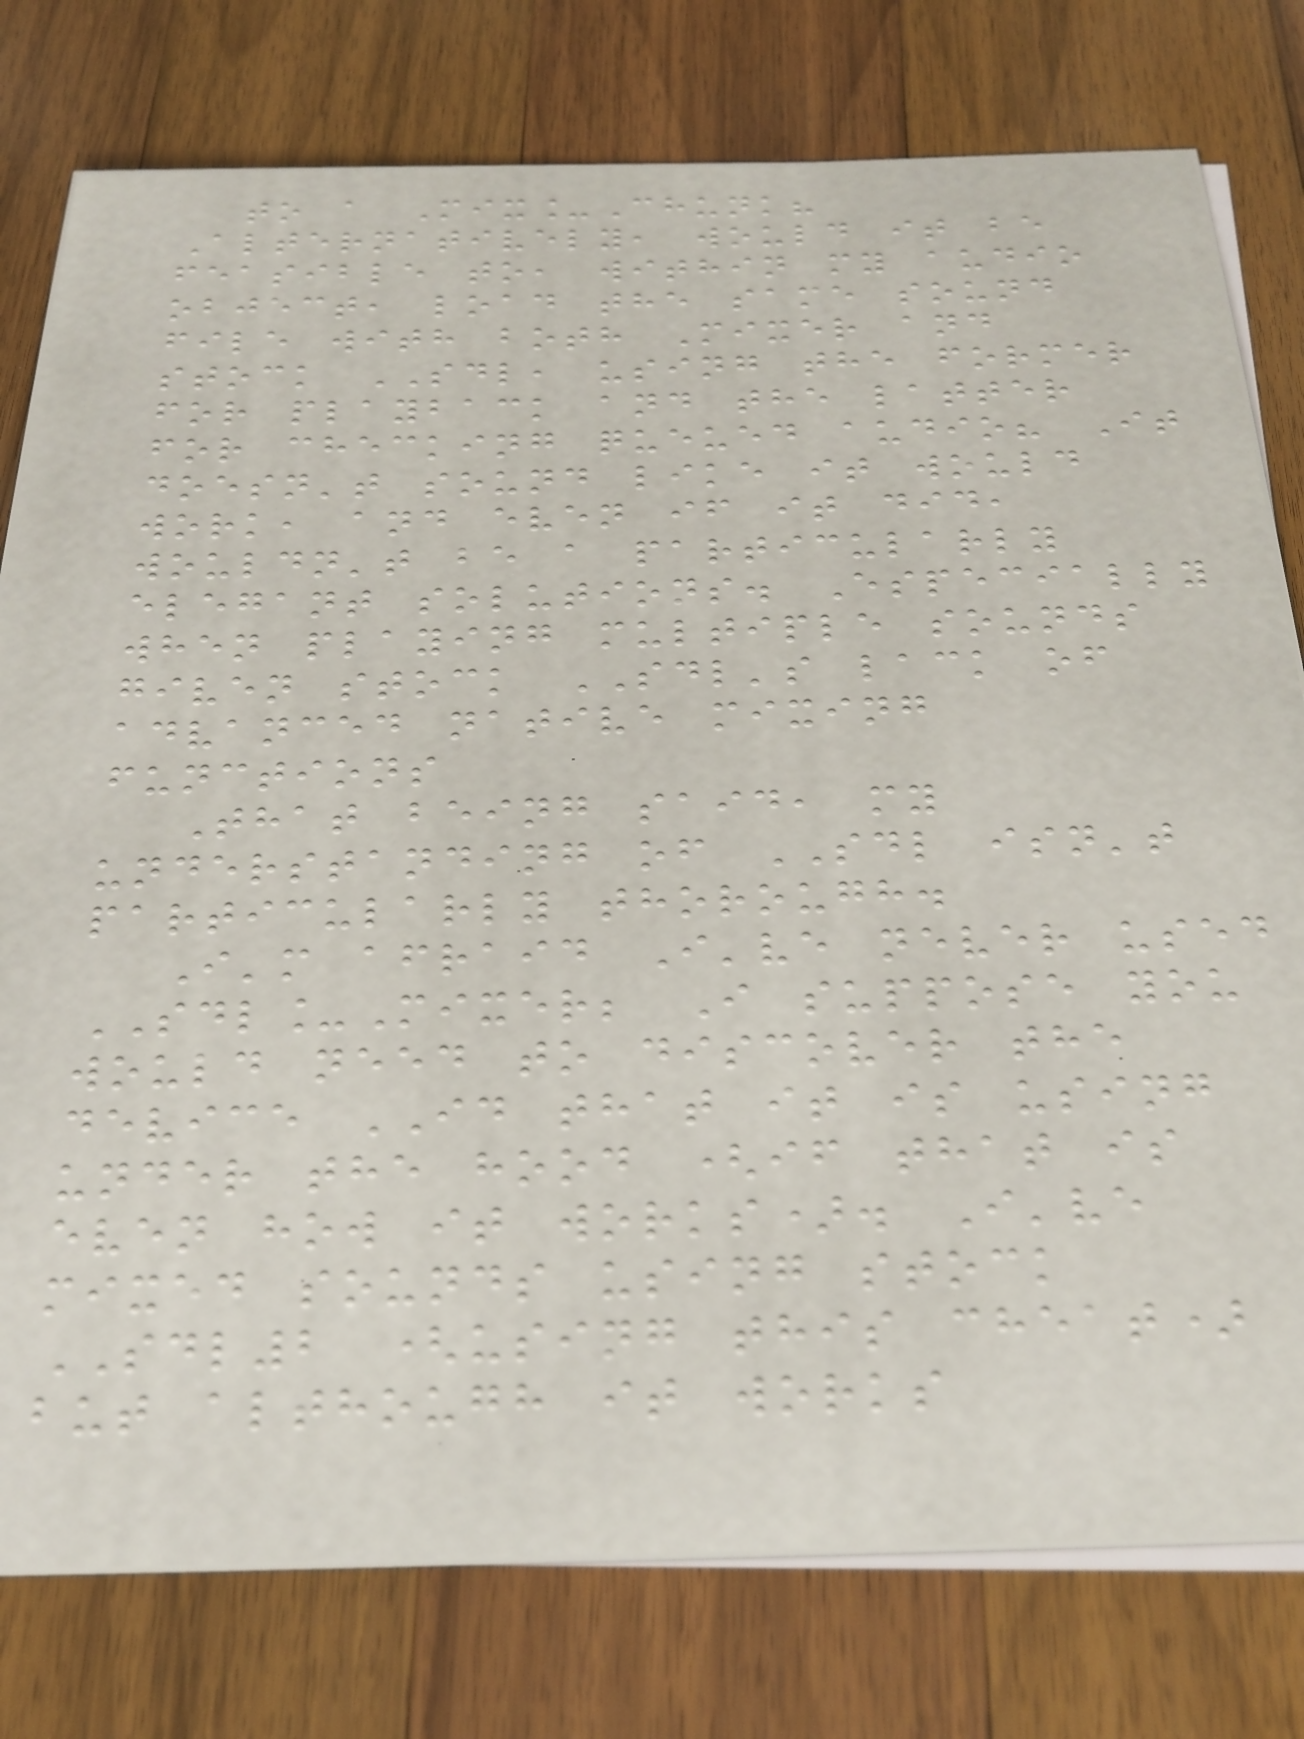to a Mix_Chunk?
Alternatively, would it be
feasible to, within my audio
object, load the same sound
file with both Mixer and
stock SDL, using the former
for playback and the latter
for checking queued audio? It
doesn't sound like it would
work, and even if it did,
wouldn't be a particularly
elegant solutions. Especially
when playing multiple sounds
given stock SDL's lack of
advanced native mixing
functions
That being said, my
understanding of SDL isn't
particularly thorough.
I'm afraid I've never used
SDL_Mixer; I suppose you
would need to discover the
device ID that it is using
under the hood (if that is
even how it works). I've
mixed sounds using stock
SDL2 (using this cheat)
but although it works
